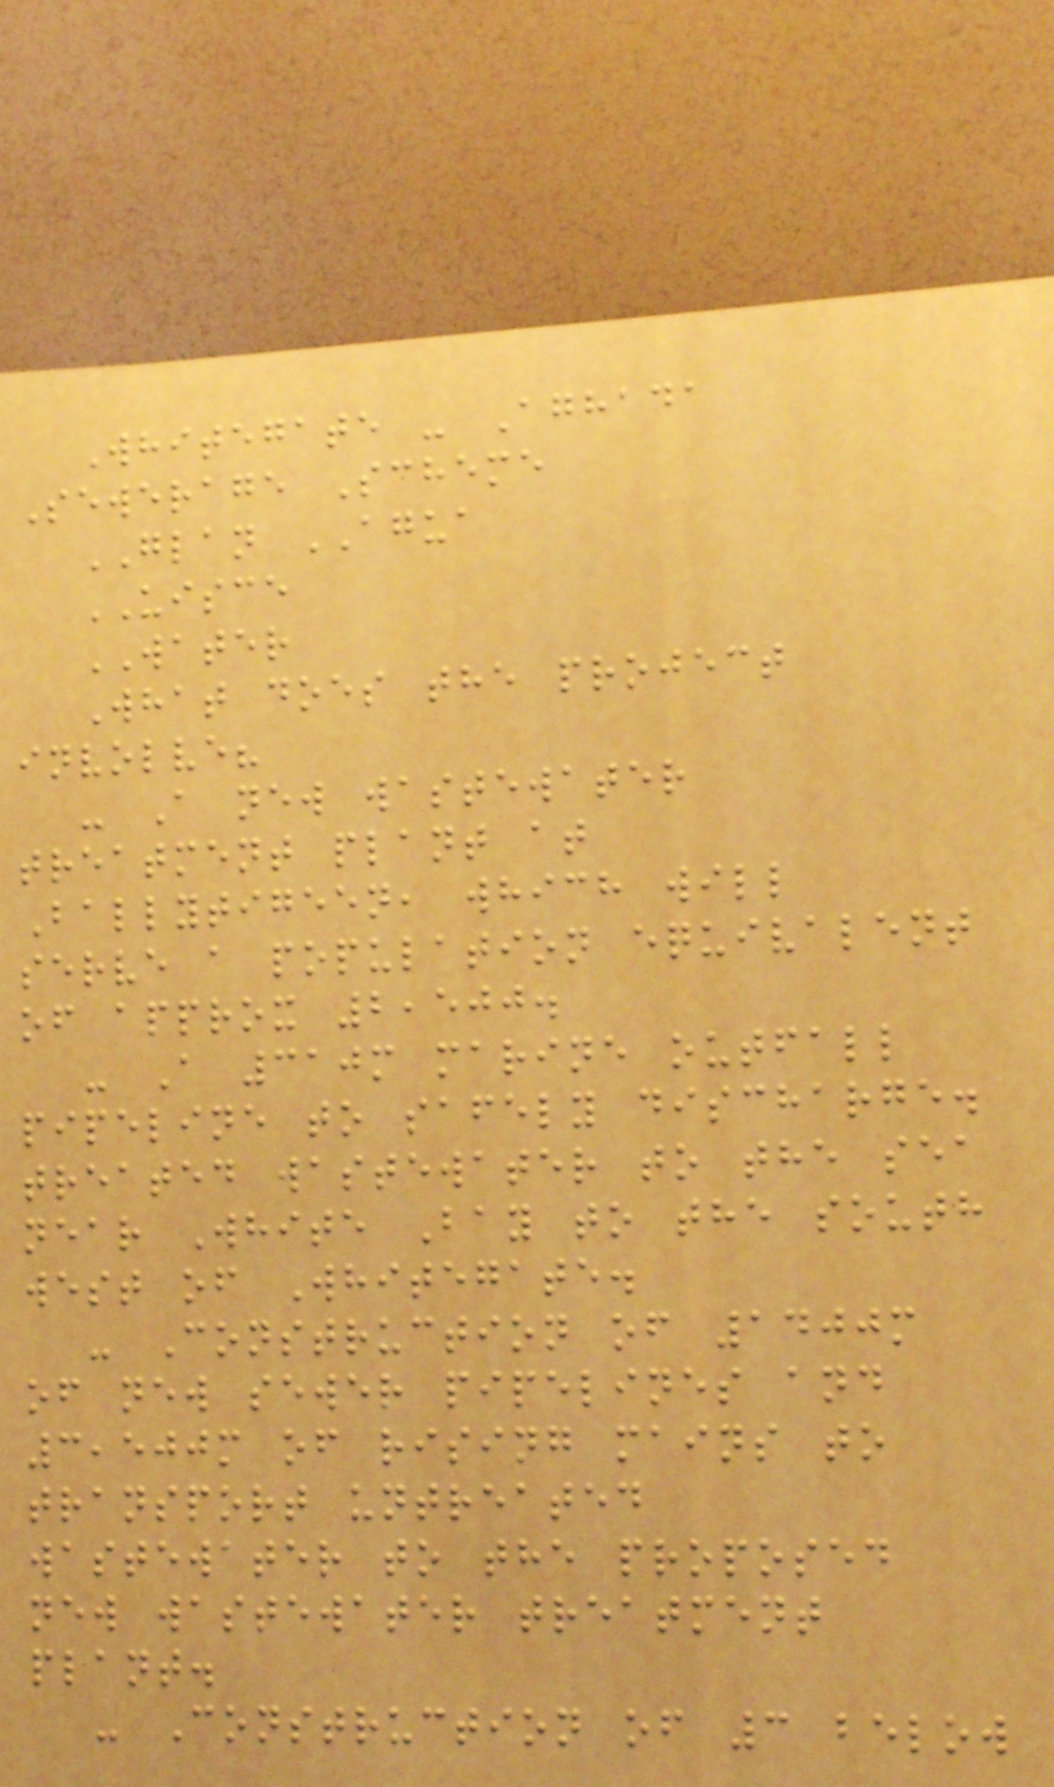Whitegate - Aghada
Sewerage Scheme
GLAN AGUA
UISCE
WATER
What does the project
involve?
- A new wastewater
treatment plant at
Ballytigeen, which will
serve a population equivalent
of approx 2,500.
- A 310m marine outfall
pipeline to safely discharge.
treated wastewater to the sea
near White Bay to the south
west of Whitegate.
- Construction of 1400m
of new sewer pipelines and
3,500m of rising mains to
transport untreated
wastewater to the proposed
new wastewater treatment
plant.
- Construction of 3 below
